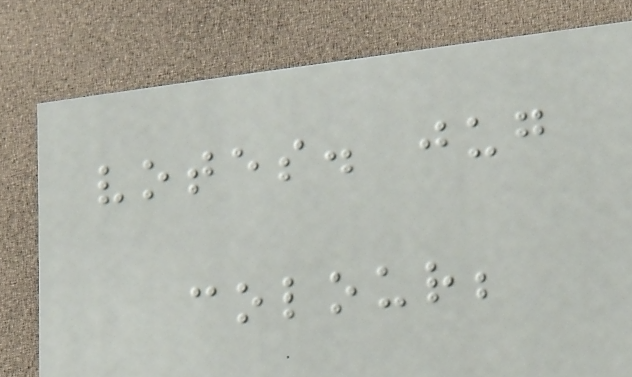votes. jug
colour;
